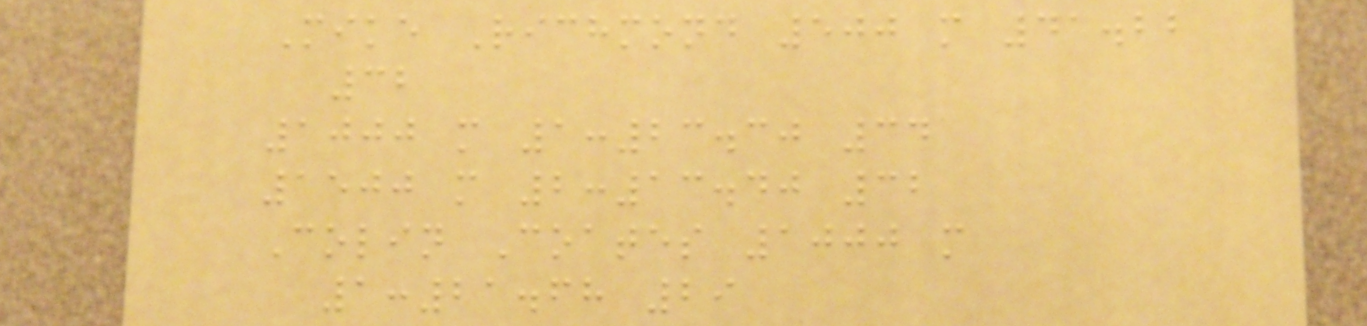Mike Richmond 500 m 41.22
32
1000 m 1:23.30 34
1500 m 2:13.40 32
Colin Coates 1000 m
1:21.68 29
